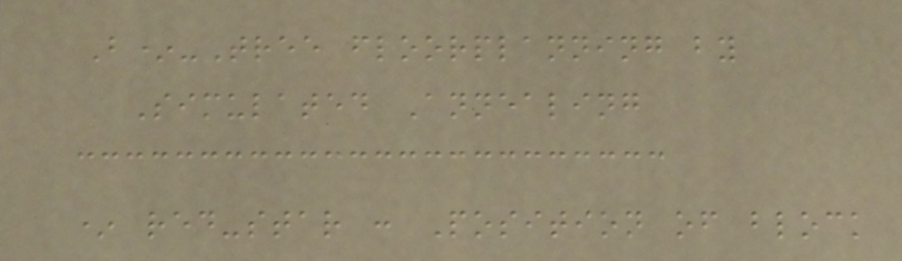B*-Tree floorplanning by
Simulated Annealing
* red-star : Position of block
